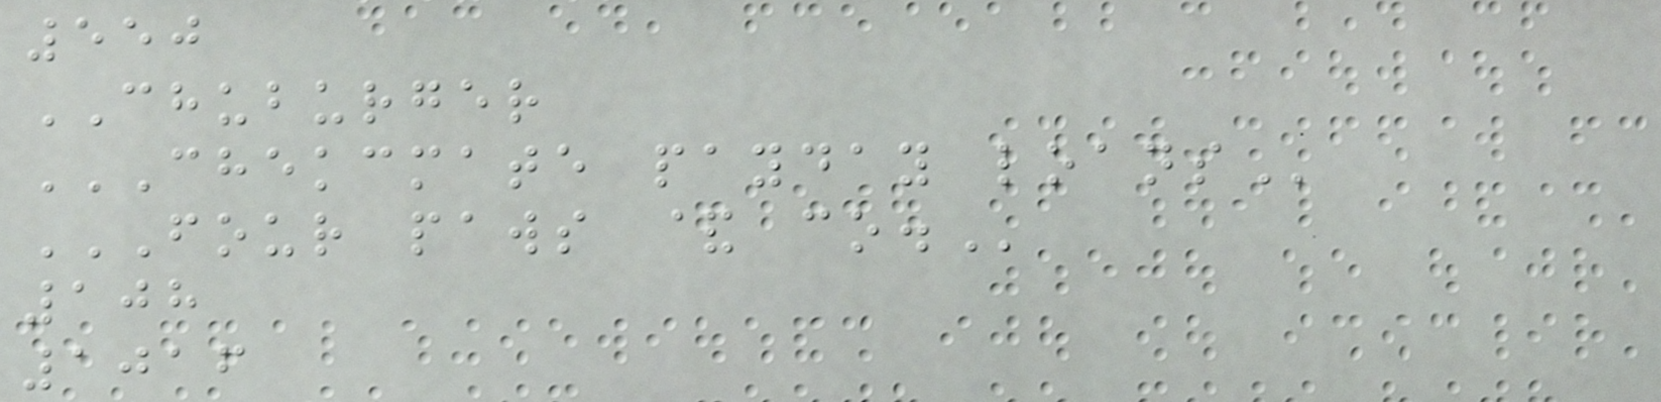550
CHUBURGER
CHEKCMATE PAYDAY LOANS
FOUR PAWS & CO.
108
1016
